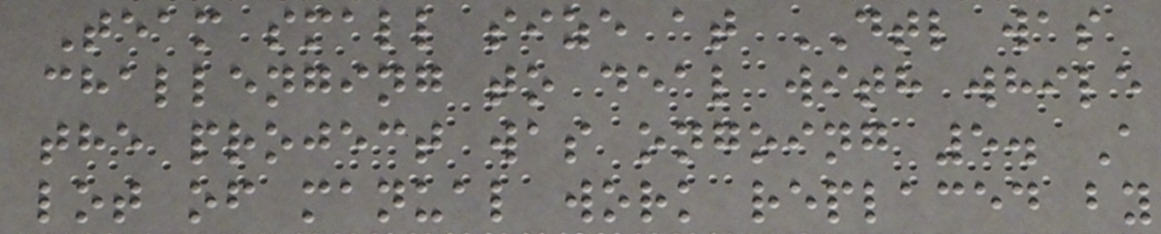Team small size at DTL was
challenging to deal with while
the project was ongoing 5. A
lot of manual work replaced by
